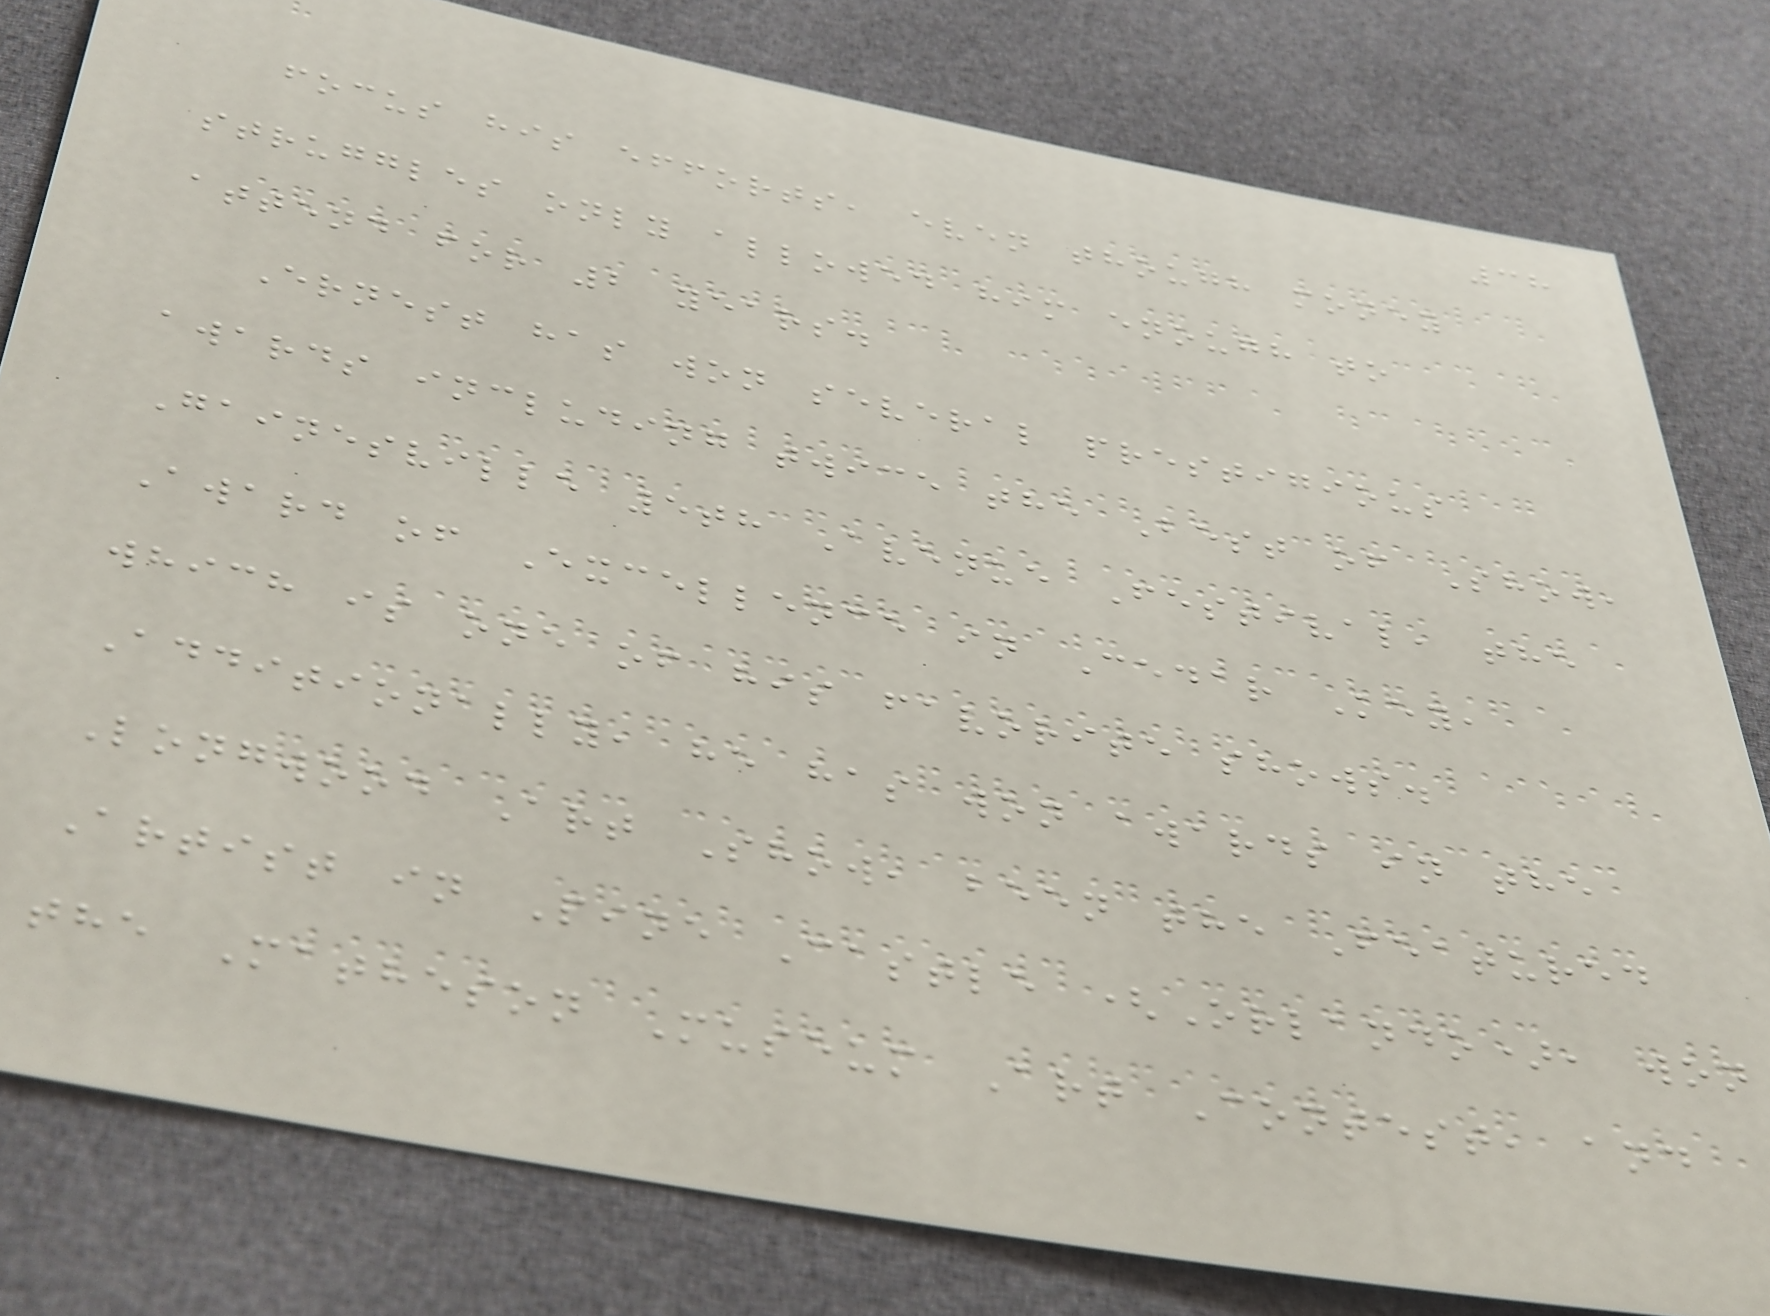38
focus his efforts, even though money
struggles only allowed him enough to
attend for 2 years.
Ernest has won several prestigious
awards including twice the Best of Show,
Gainesville 5th Avenue Festival, the
Award of Excellence in Cedar Key,
which is one of his favorite shows.
Additionally, he has won awards in the
Longwood Art Show, been the Featured
Artist in Pine Castle (Orlando), won
the Matheson Museum Art Contest, and
